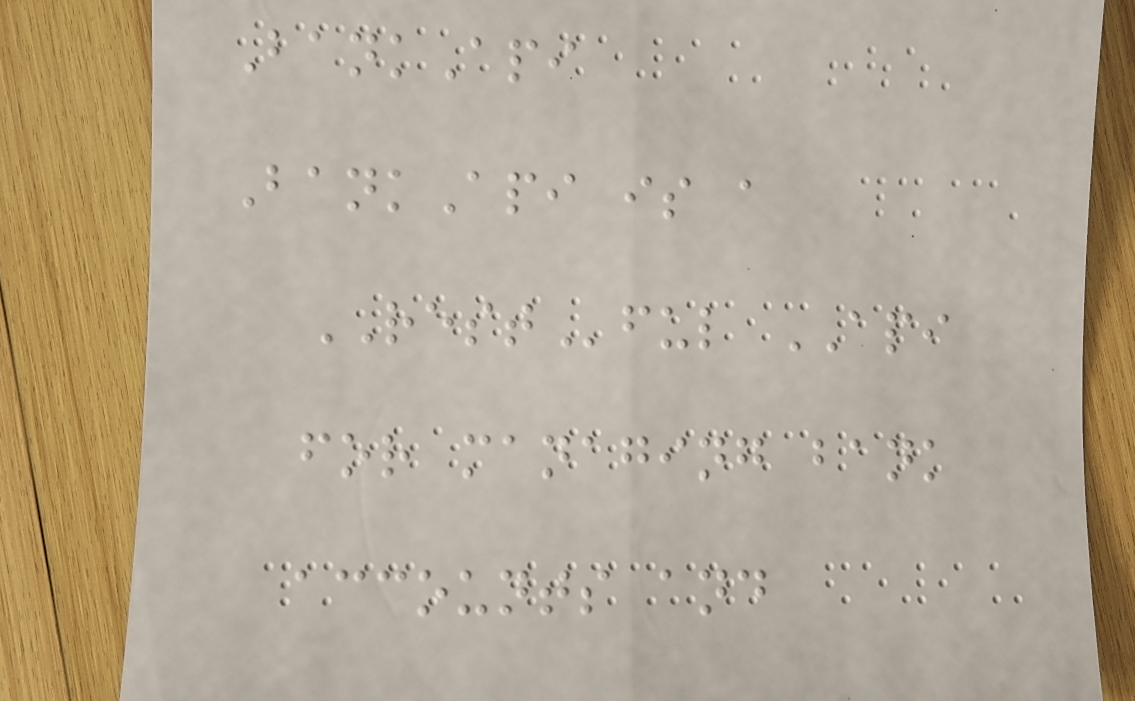BankApi
BankApi is a
RESTful API
for managing bank
accounts and
